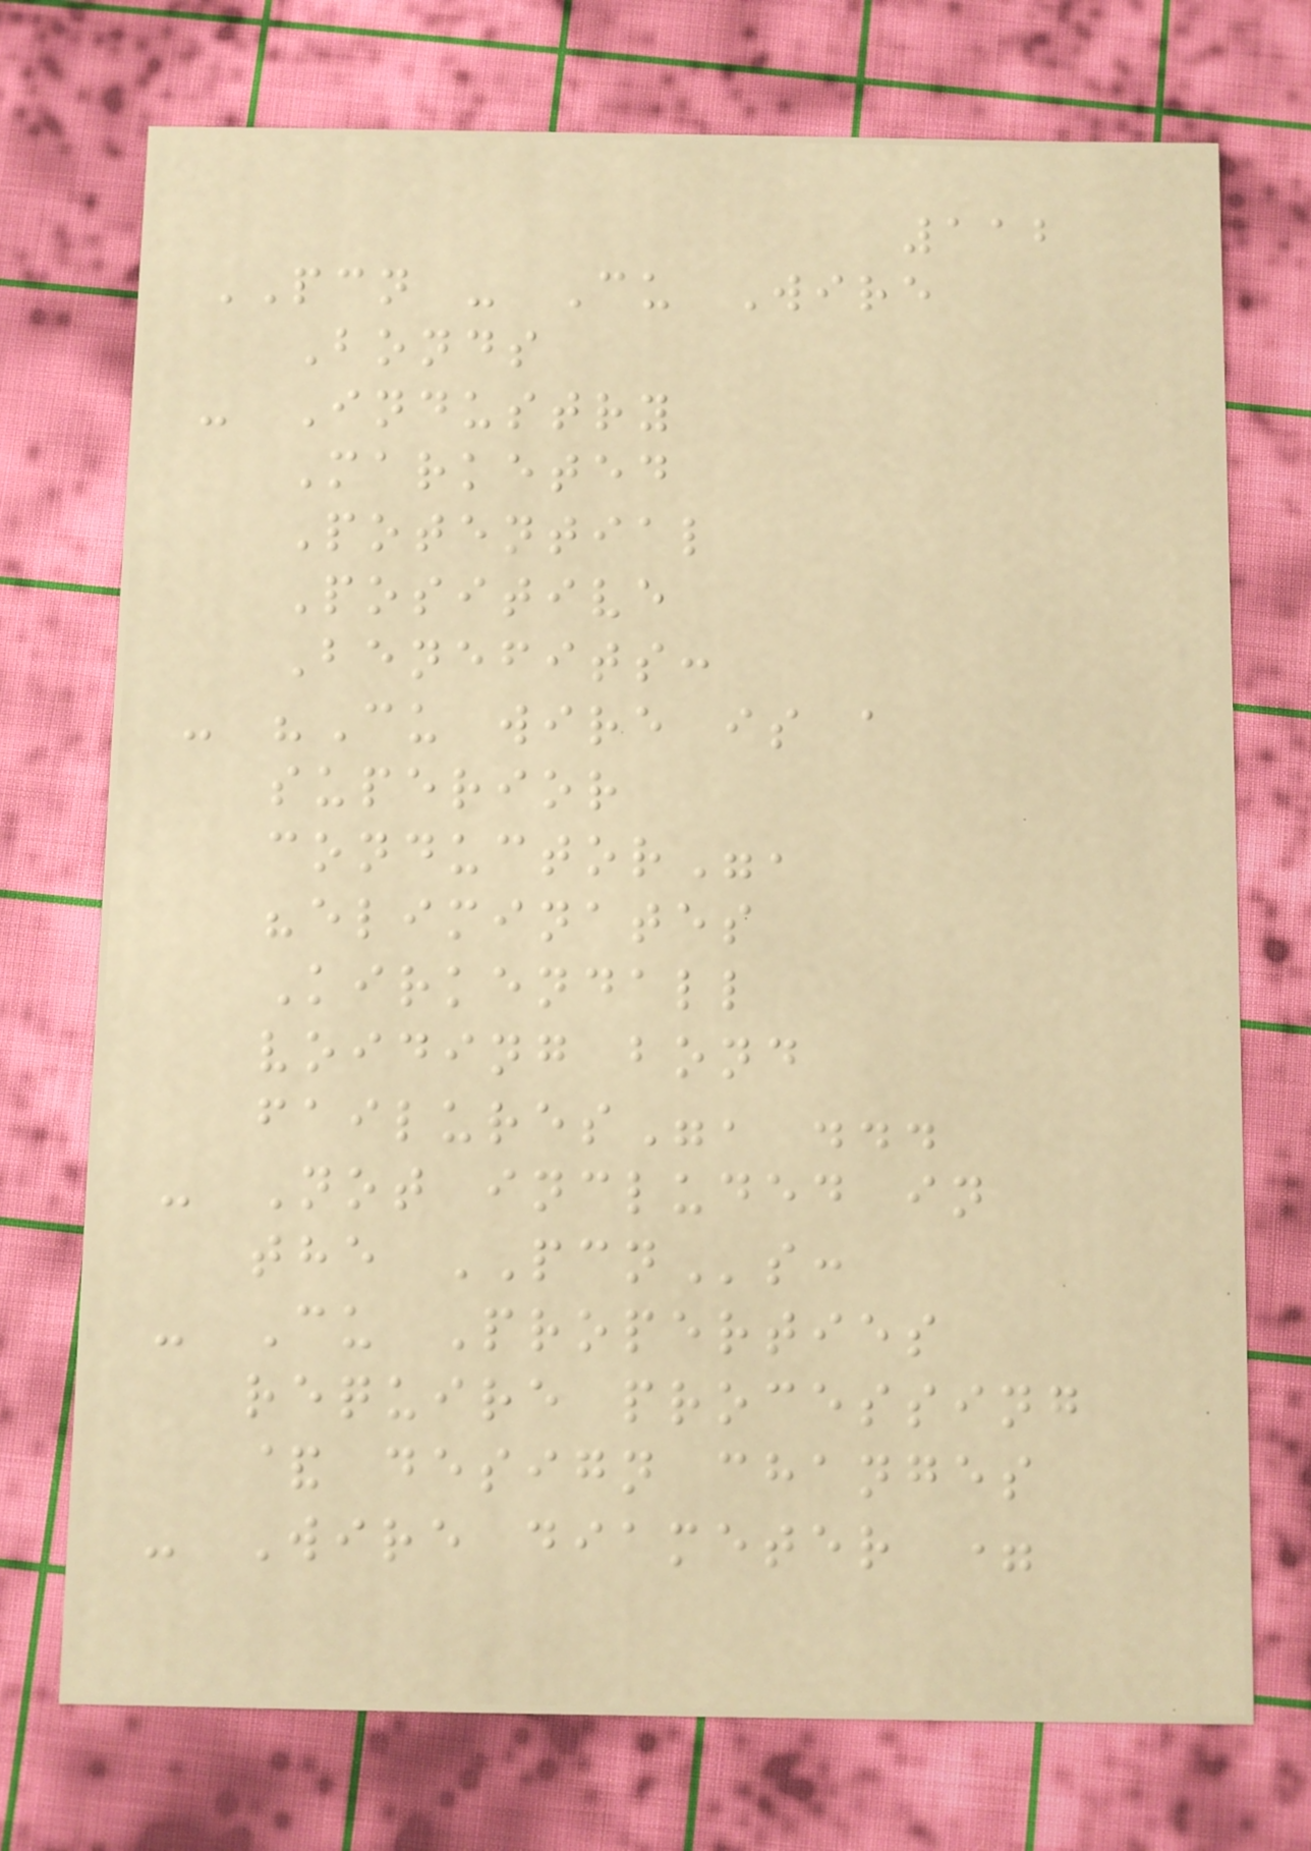112
PCN - Cu Wire
Bonds
- Industry
Marketed
Potential
Positive
Benefits:
- "Cu wire is a
superior
conductor",
"eliminates
Kirkendall
voiding bond
failures", ...
- Not included in
the PCNs:
- Cu Properties
require processing
& design changes
- Wire diameter =
